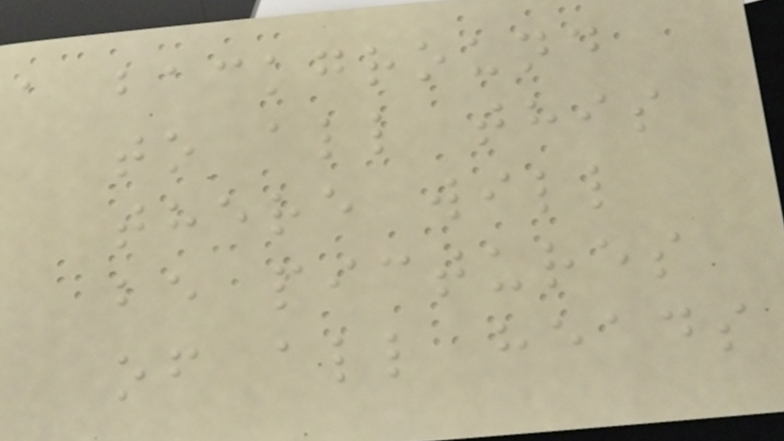a background
to all this
there will
be pictures
of all heads
